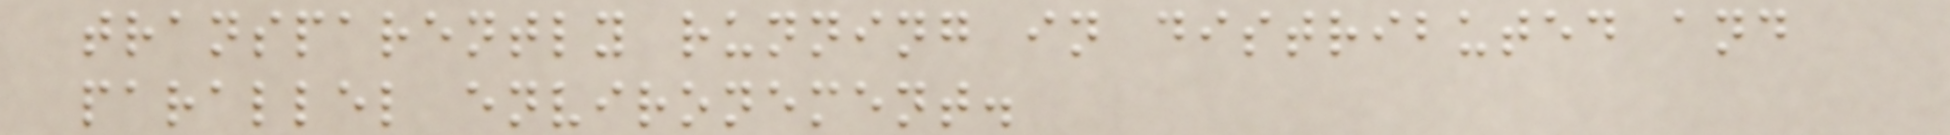transparently running in distributed and
parallel environement.
